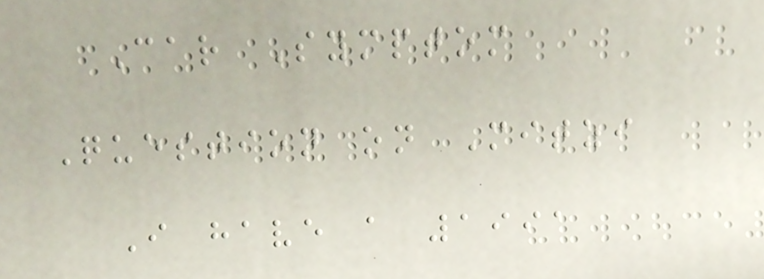Car Symptom
Question on Mitzi
I have a 1991
